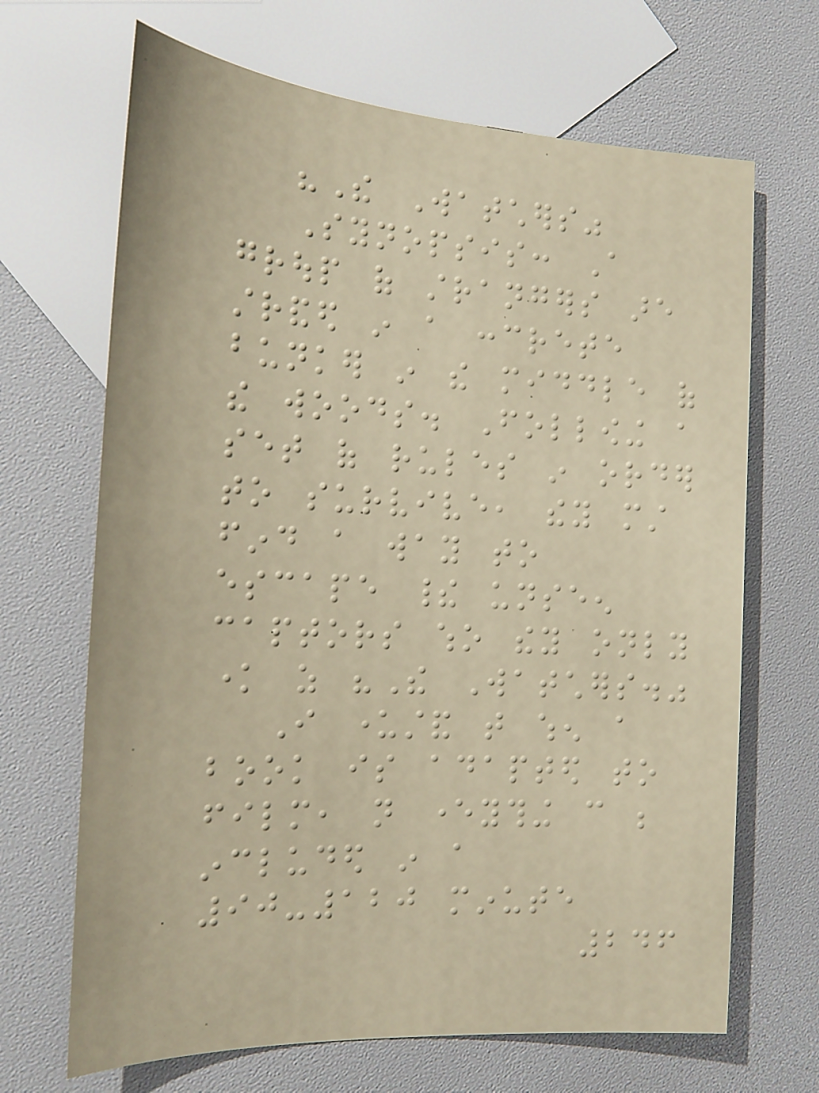"The Watchers"
Synopsis: A
group of strangers are
stranded in a concrete
bunker in the middle of
the woods. Following a
set of rules in order
to survive, they must
find a way to
escape their unseen
captors who they only
know as "The Watchers."
I understand that when a
book is adapted to
film, not everything can be
included in a
90-120 minute
246
